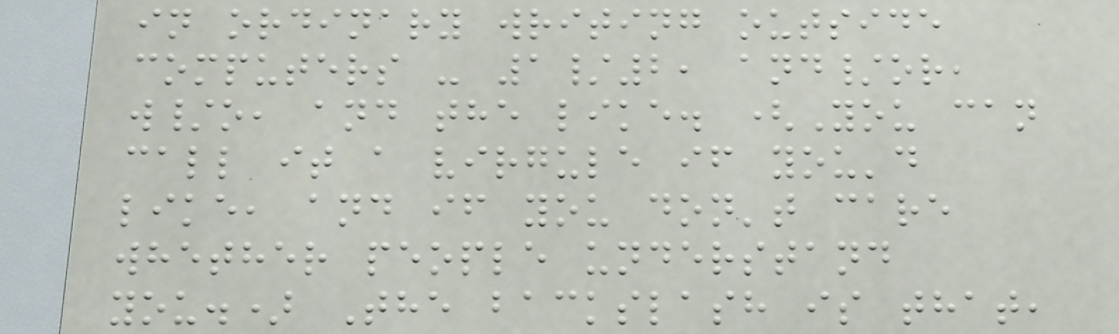in ordinary writing outside
computers - 1/2, and/or,
w/o, and the like. (You can
call it a virgule if you'd
like, and if you don't care
whether people understand
you.) The backslash is that,
